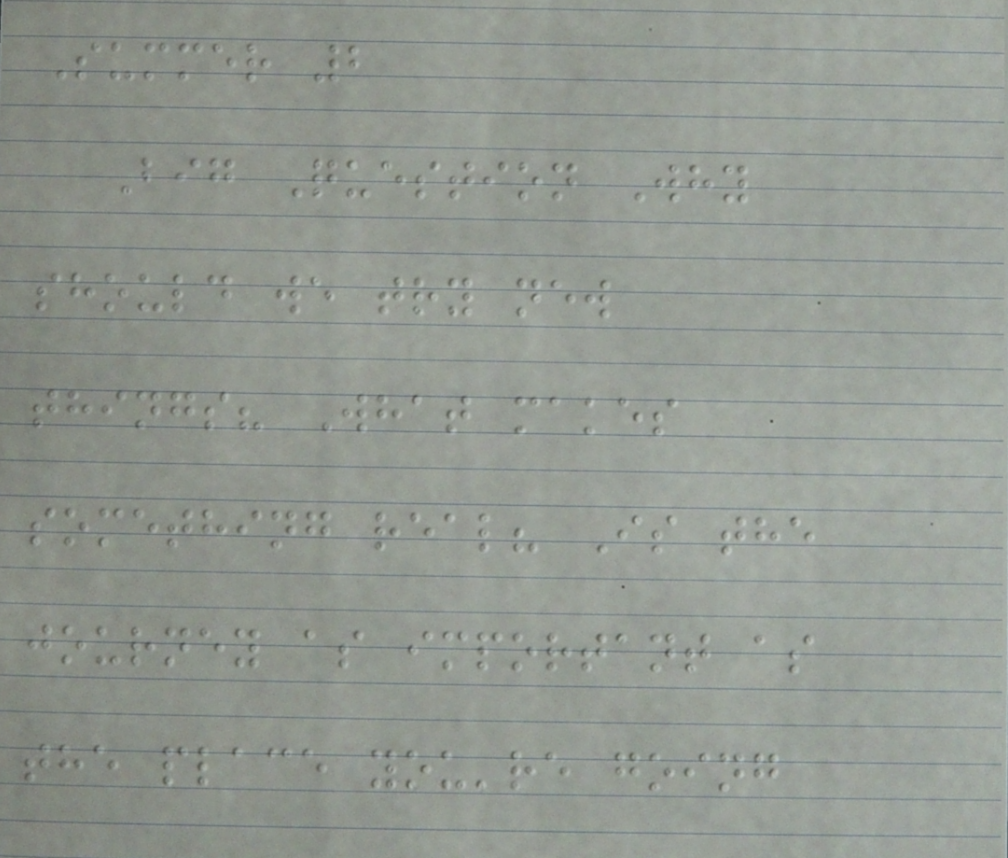Summer 2
Big Question Why
should we try new
things? What makes
something real? Is the
journey as important as
the place you're going
